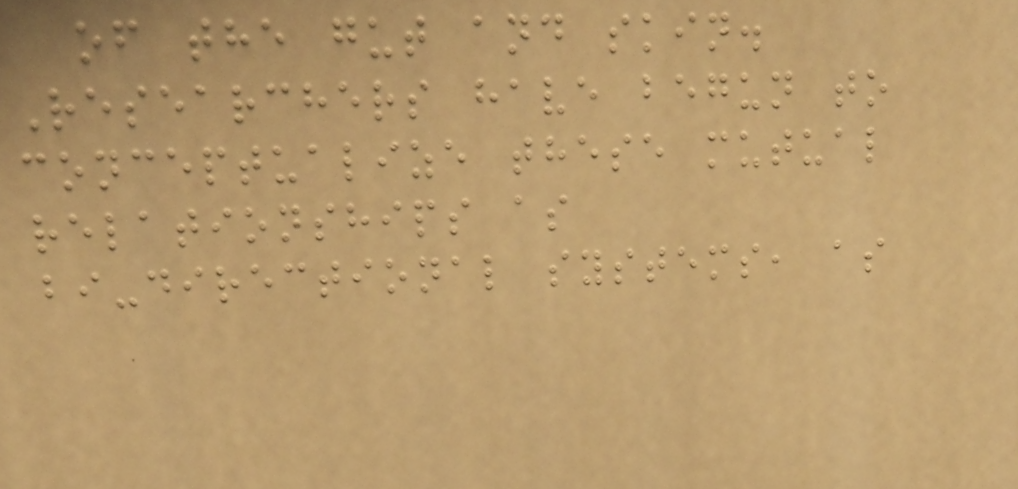of the gut and skin.
Researchers have begun to
conceptualize these mutual
relationships as
bi-directional systems, as
